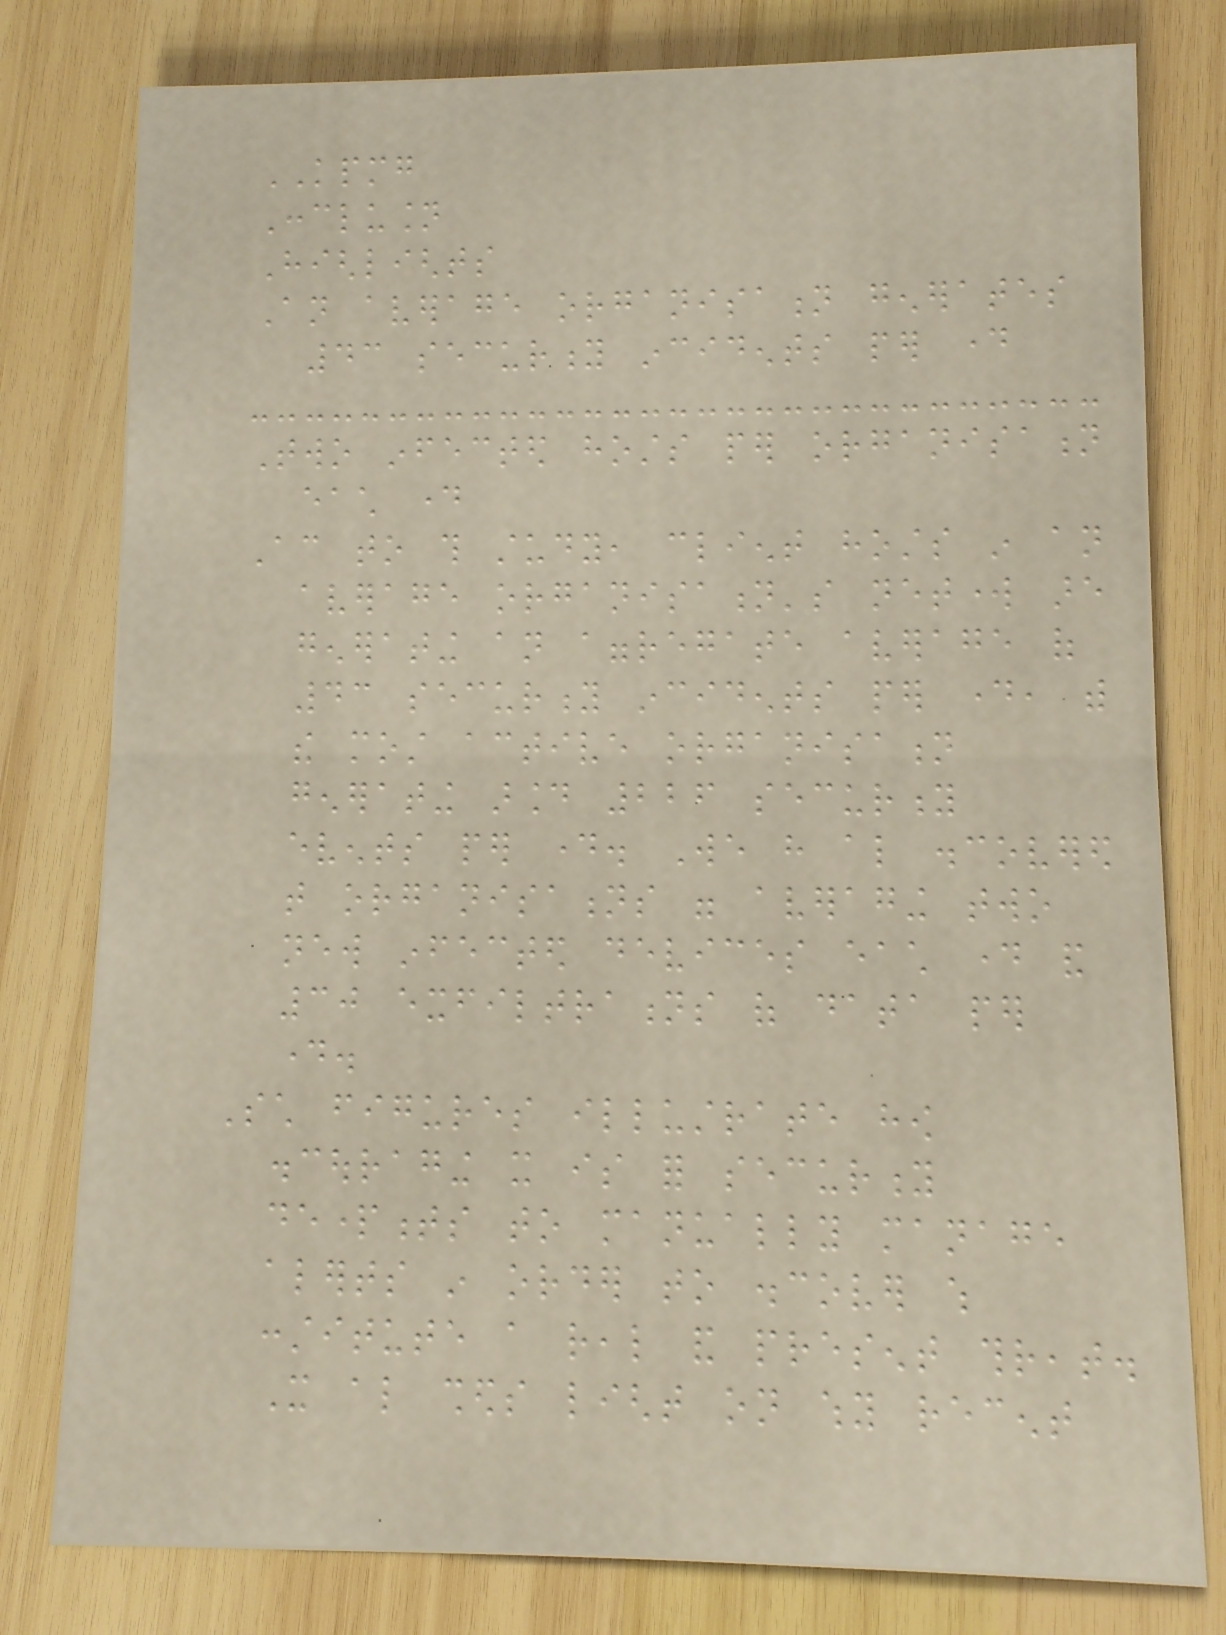KPMG
Conclusion
Highlights
An average organisation generates
43 security incidents per day
Two infected hosts per organisation
each day
According to this study, client hosts in an
average organisation's network are
generating an aggregate average of
43 security incidents per day, with
the most active organisation
generating around 226 security
events per day. We have also discovered
that organisations were averaging two
new infected devices each day and
30 exfiltrations of data per
day.
Such figures illustrate how
discouraging it is for security
departments to manually manage
alerts in order to discover which
constitute a real and present threat.
It also sheds light on why recent
